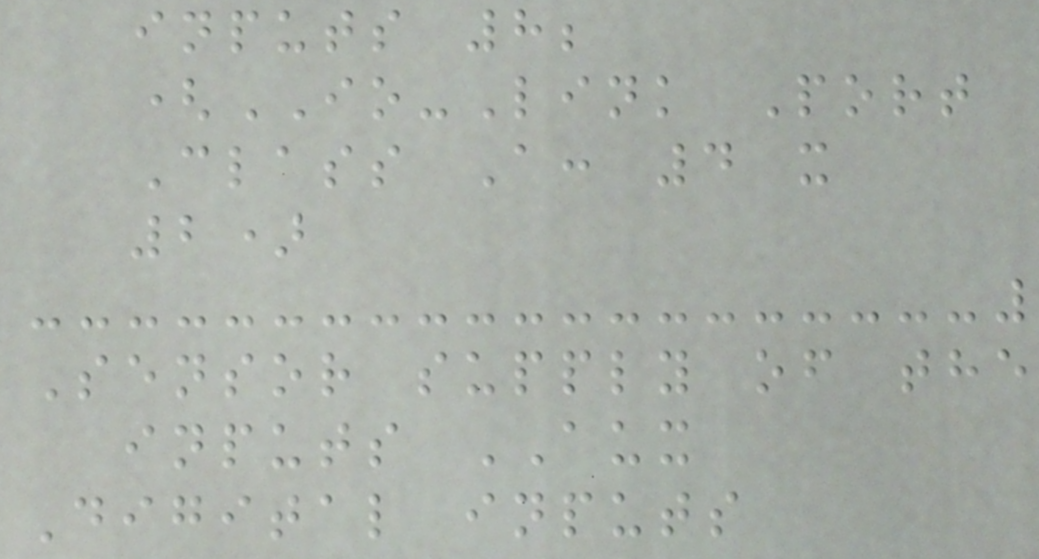inputs 8;
(IO-Link Port
Class A: 4 x
2)
Sensor supply of the
inputs AUX
Digital inputs
